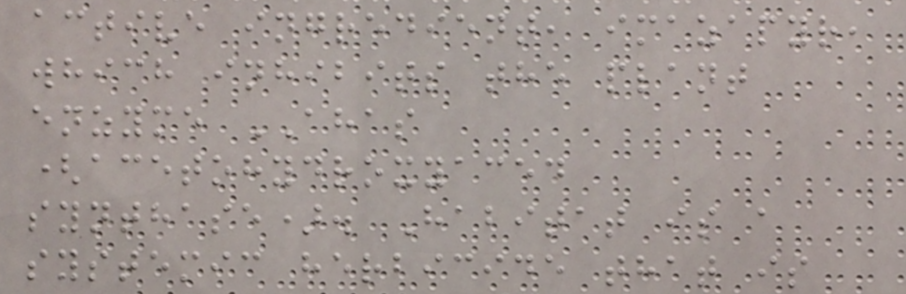active ingredient, imazapyr,
which inhibits the plant
enzyme AHAS
(acetohydroxyaced
synthase). Habitat is a
systemic herbicide that is
